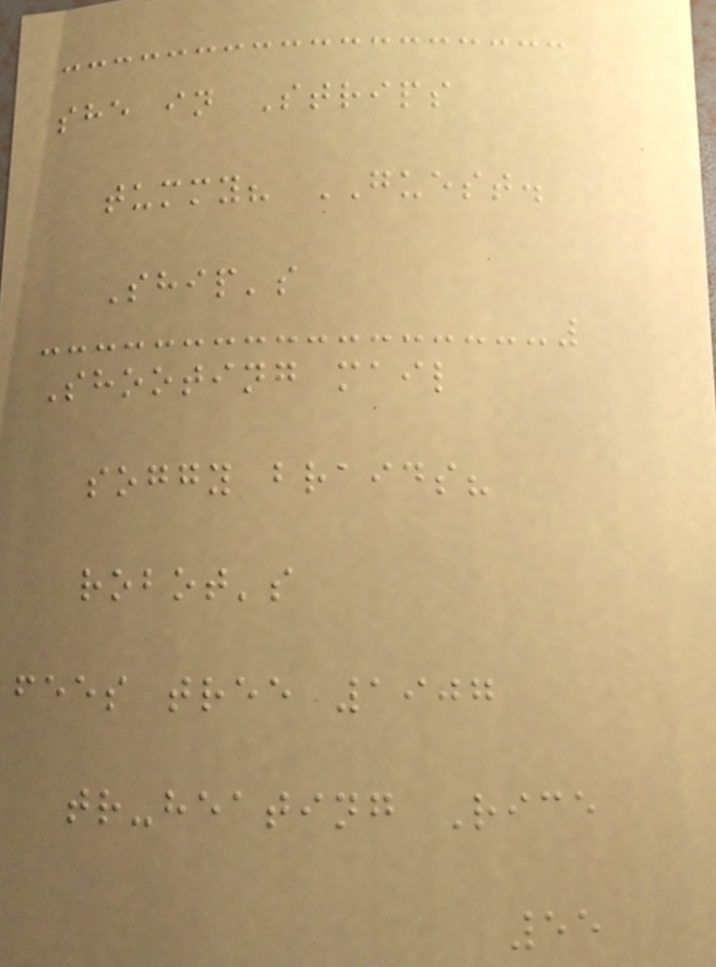she in Strips
tummy? GUEST.
Ship's
Shooting mail
soggy braids?
robot's
fees tree 1907
tr-heating Rice
55
